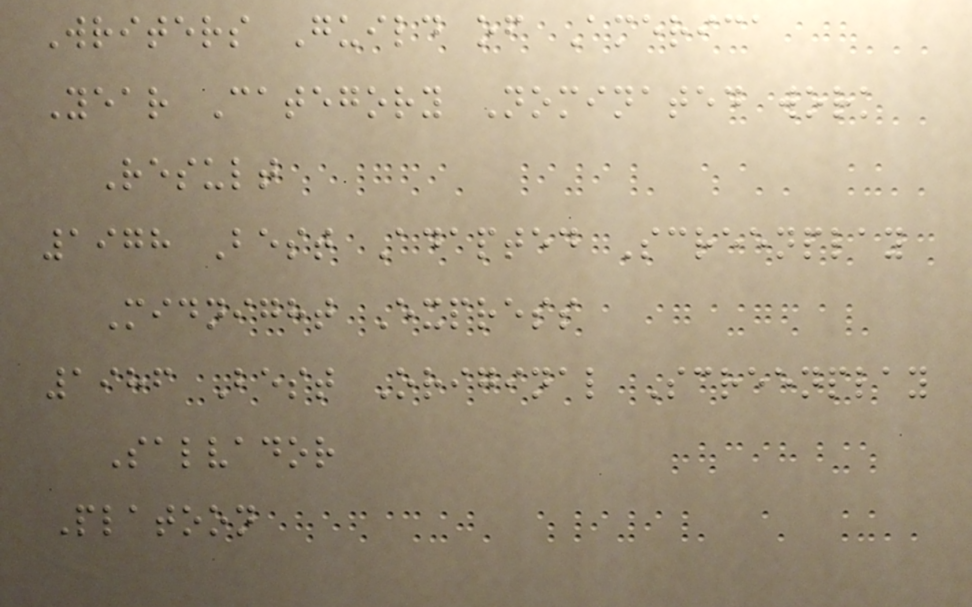Writers Guild of America
Year Category Nominated work
Result
1978 Best Adapted Screenplay
Midnight Express
1986 Best Original Screenplay
Salvador
Platoon
